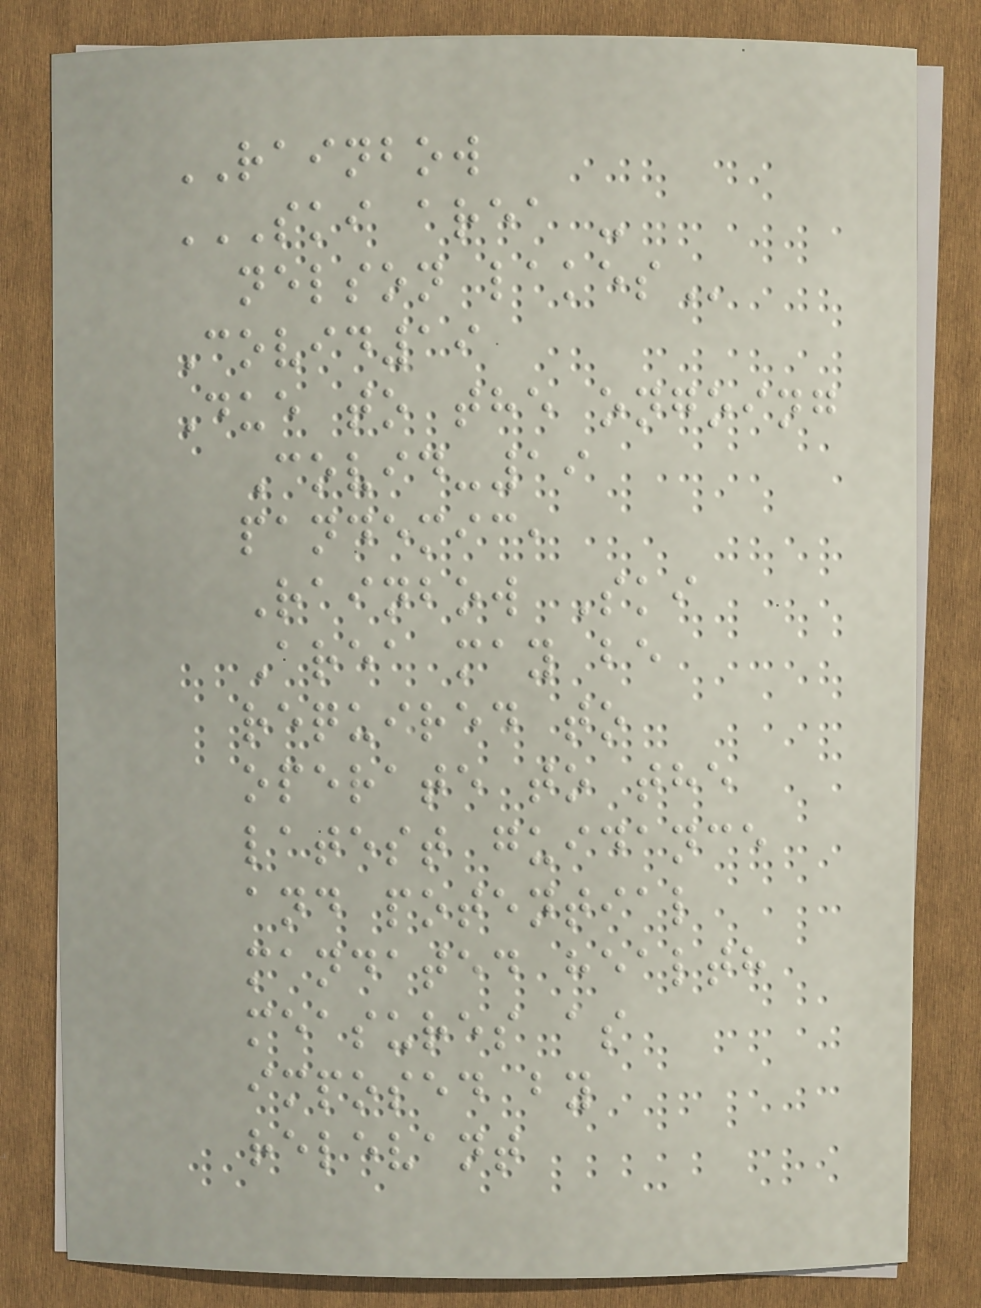RAINBOW
SKI AREA -
NELSON LAKES
Covid19
Due to the ongoing
Covid-19
pandemic,
Rainbow Ski
Area may be
required to
operate to the
latest guidance
and potential
mandated health
measures as
imposed by
relevant
